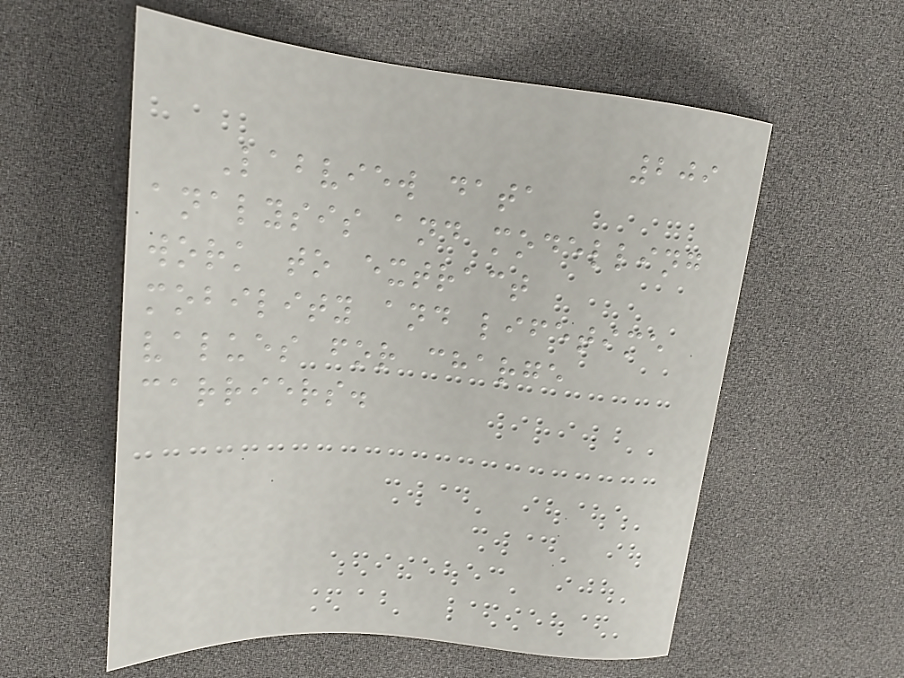209
Labview data
analysis and modelling
work to extract
mobility and lifetime
values for charge
carriers.
